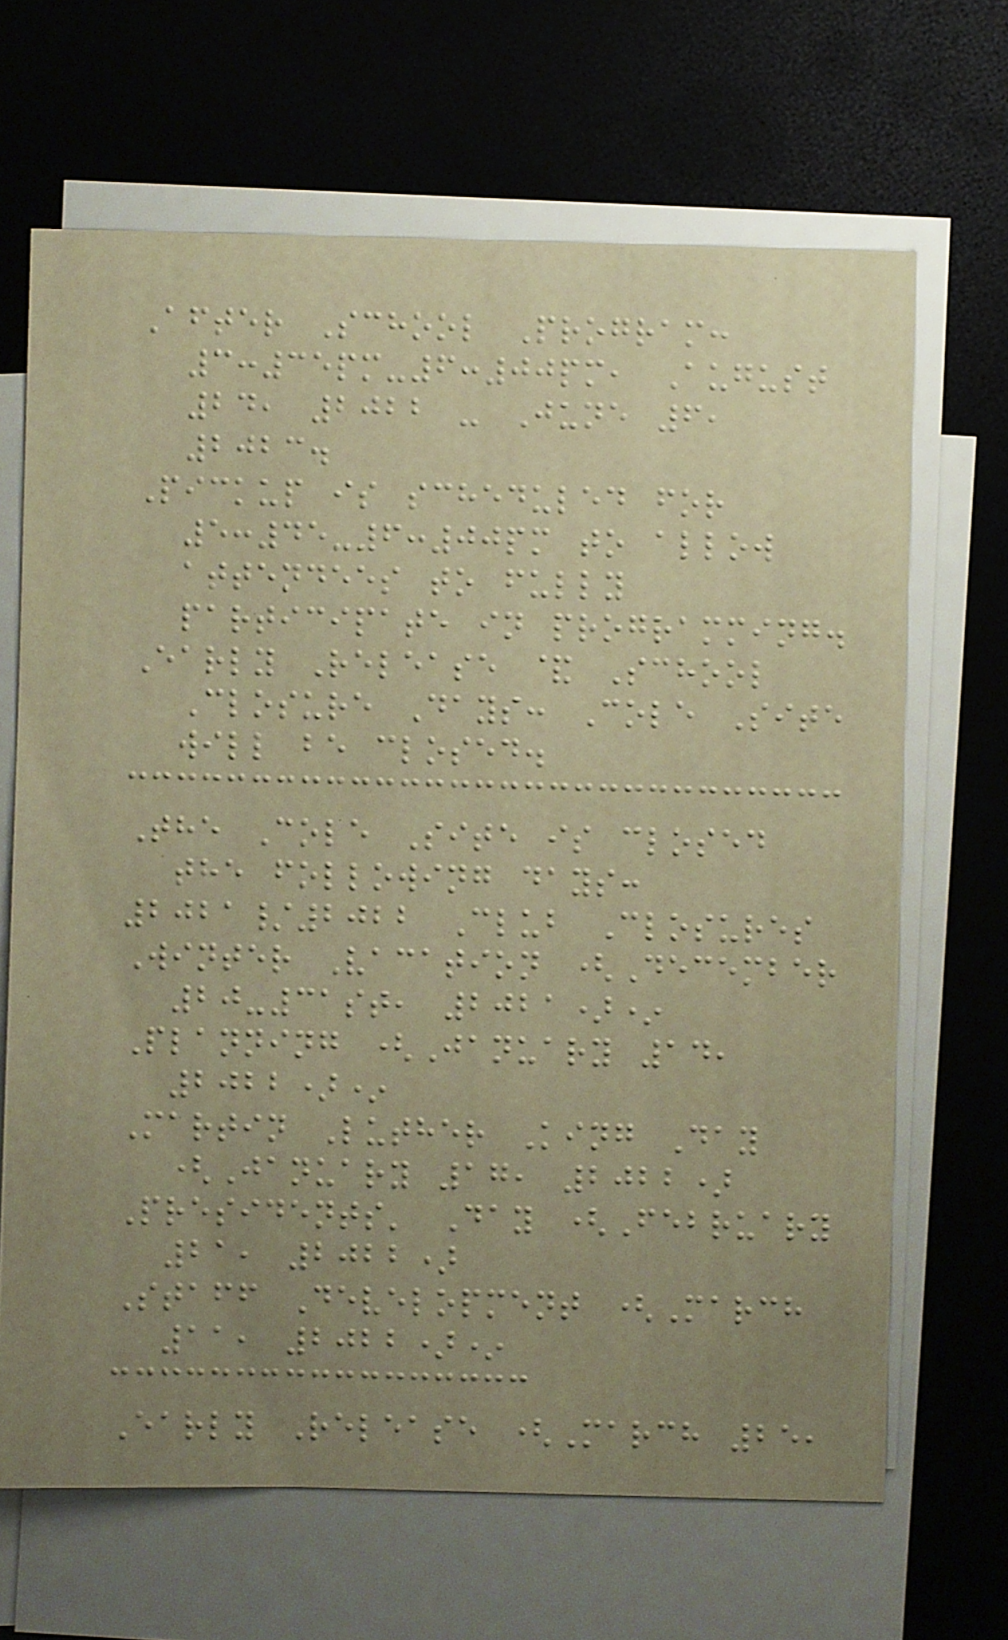After School Program:
3:35pm-6:00pm, August
24, 2022 - June 6,
2023.
Pickup is scheduled for
5:45-6:00pm to allow
attendees to fully
participate in programming.
Early Release & School
Closure Days: Cole Site
will be closed.
The Cole Site is closed
the following days:
2021/2022 Club Closures
Winter Vacation (December
20-31st, 2021)*
Planning (January 14,
2022)*
Martin Luther King Day
(January 17, 2022)
Presidents' Day (February
21, 2022)
Staff Development (March
11, 2022)*
Early Release (March 25,
